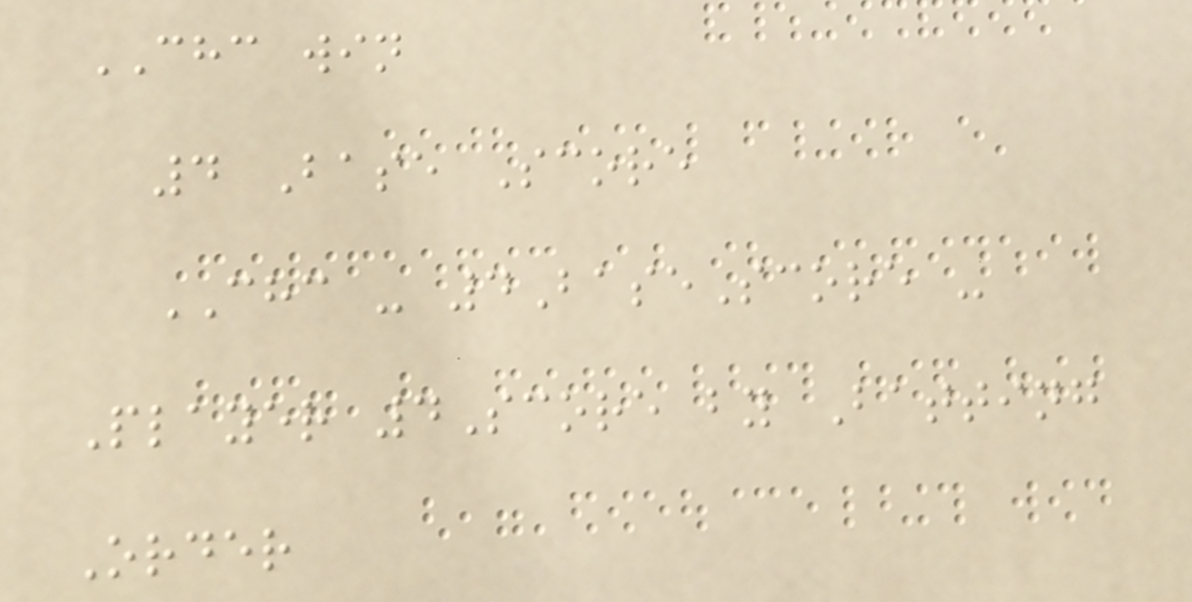CHC win
4 Base Score
CHC - 4BaseScore -
Player 4Score by Batting
Order
